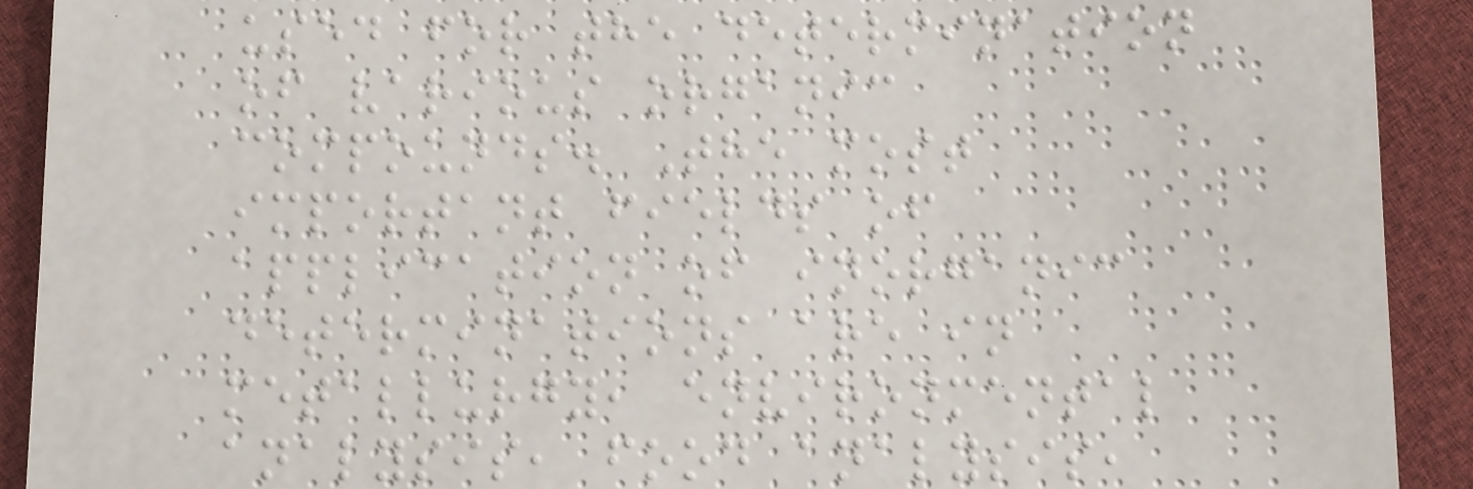used for the determination
of various organic
compounds. The most
important fields of
application of inorganic
determinations are in
metallurgy, environmental
analysis, food analysis,
